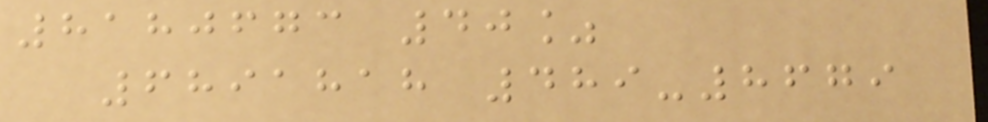8180673 40%
6891818 489-8679
